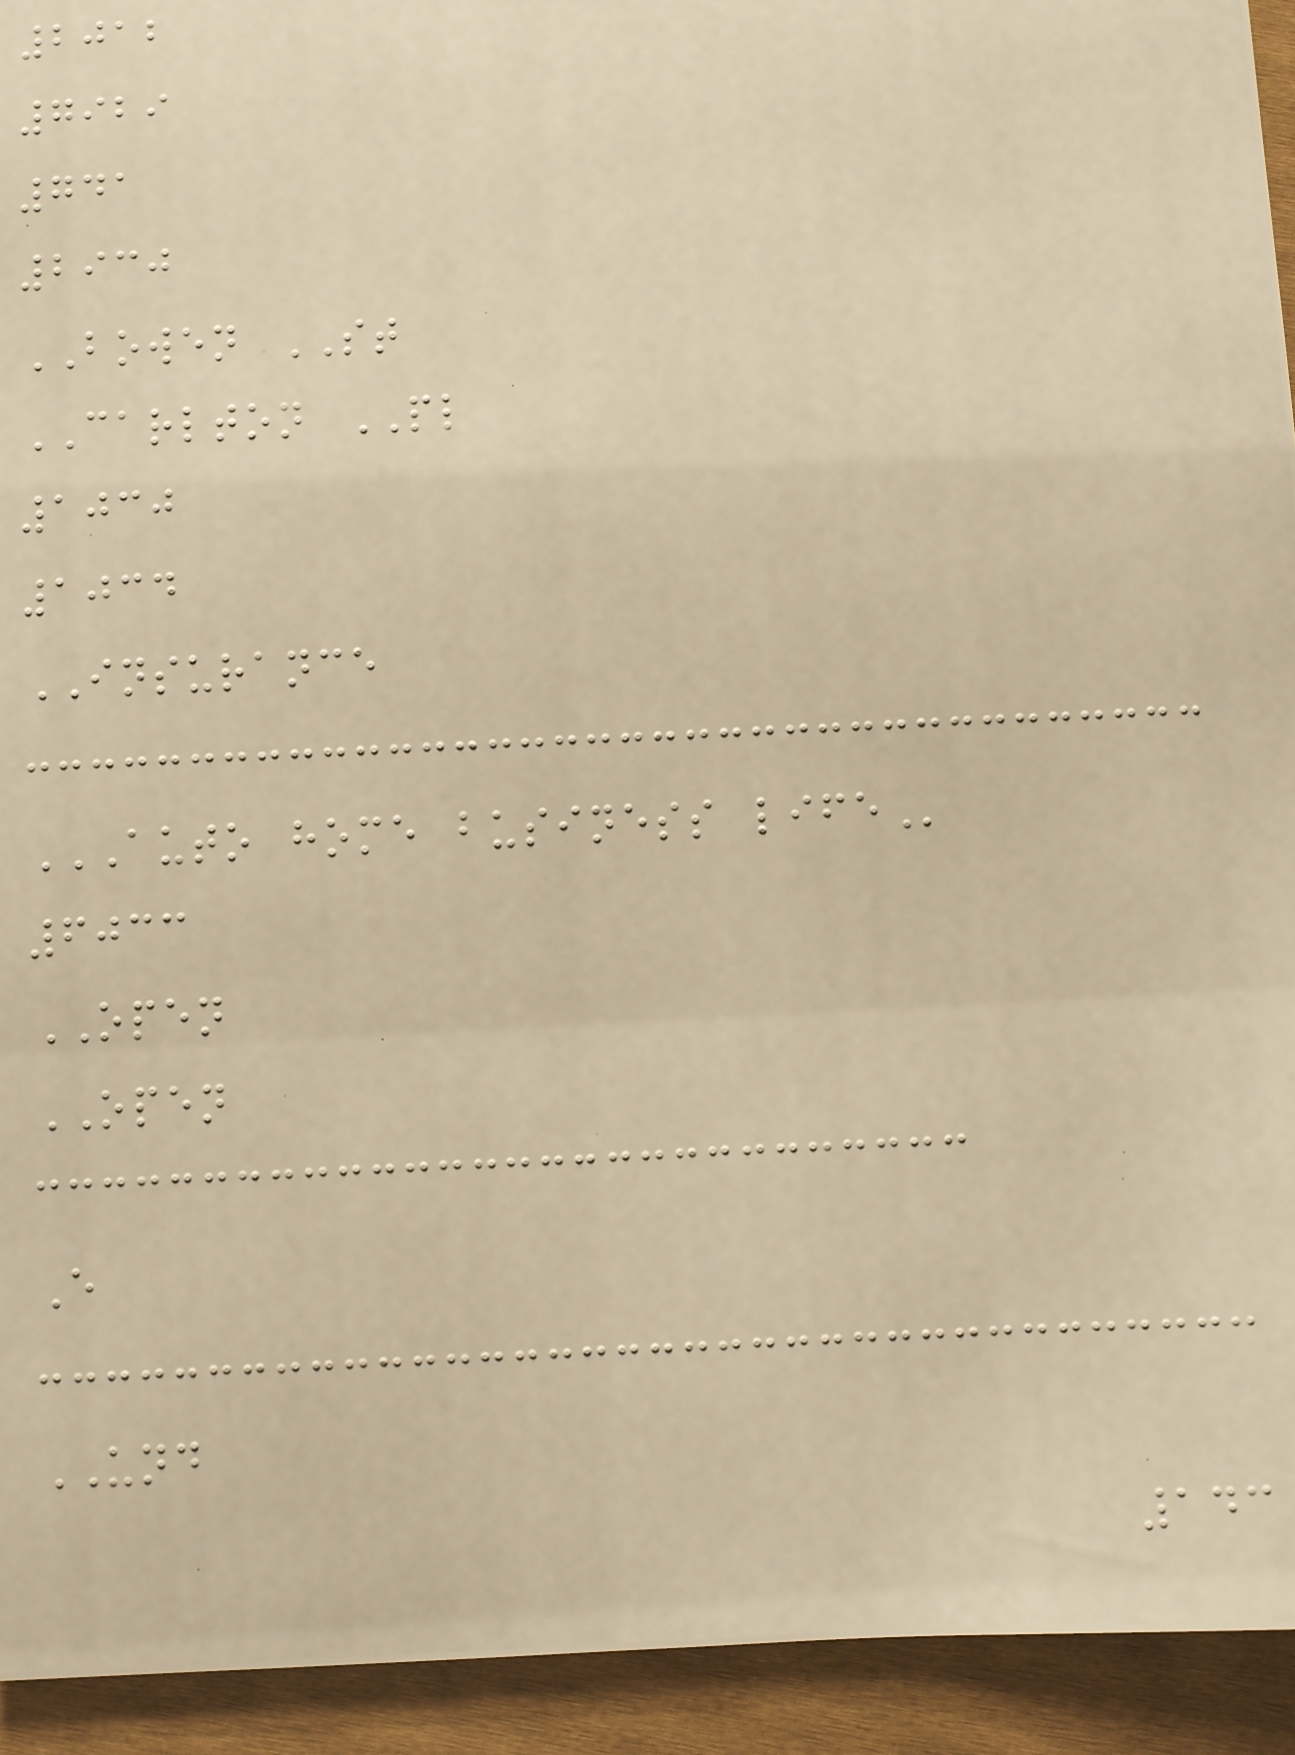2012
7929
741
2930
BOWEN ST
CARLTON PL
1030
1034
INSURANCE
AUTO HOME BUSINESS LIFE
6033
OPEN
OPEN
E
UND
143
